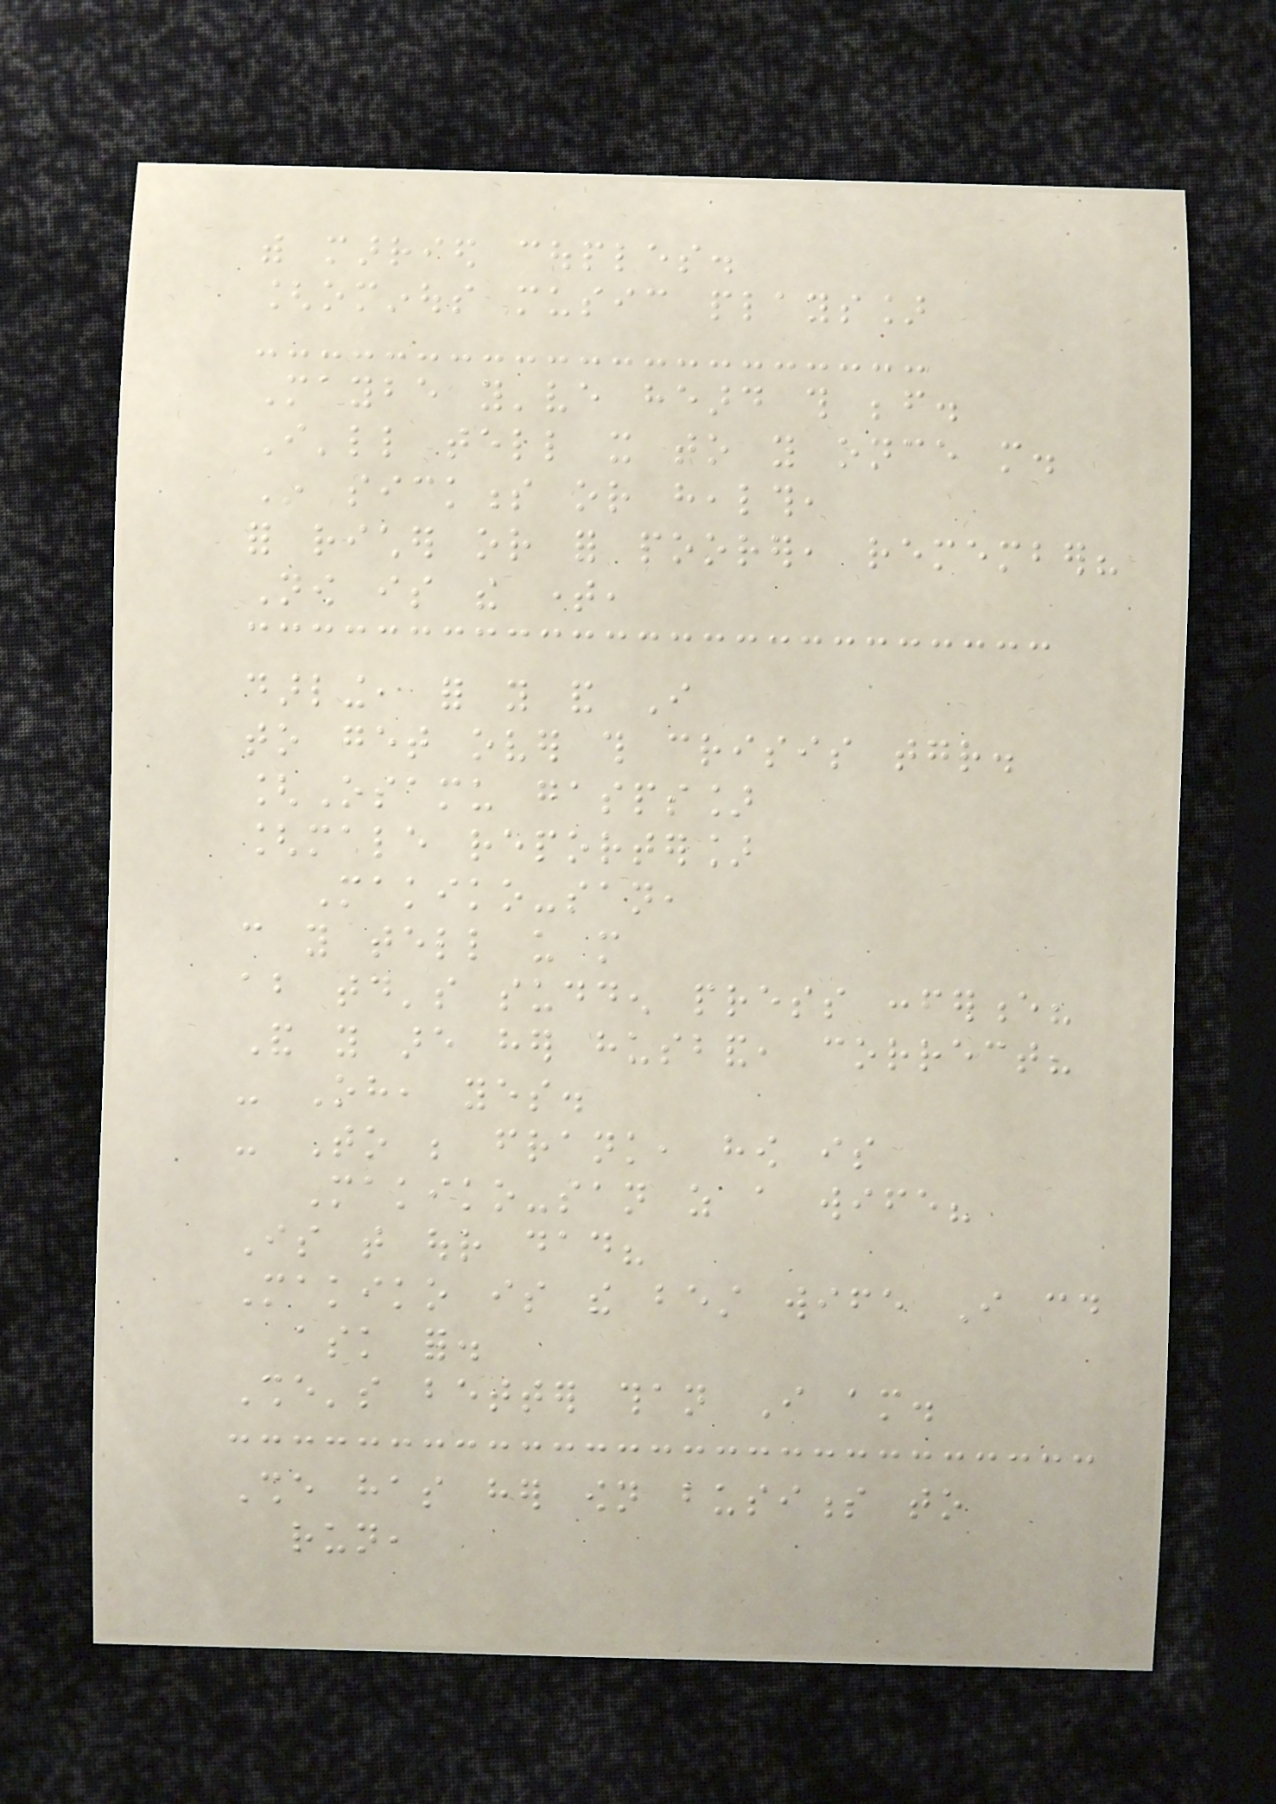with married couples.
[ominous music plays]
Maybe you've heard this before.
I'll tell it to you once more.
In sickness or health,
for richer or for poorer, remember?
Now is the time,
darling, for you and I
to get over this crisis together.
[Osamu gasps]
[male reporter]
Makiko-san,
can you tell us more
about today's sudden press conference?
And you are her husband, correct?
- Oh, yes.
- To be frank, how is
Makiko-san as a wife?
Is that our dad?
Makiko is the best wife I could
ask for.
She's better than I am.
She has her own business to
run,
